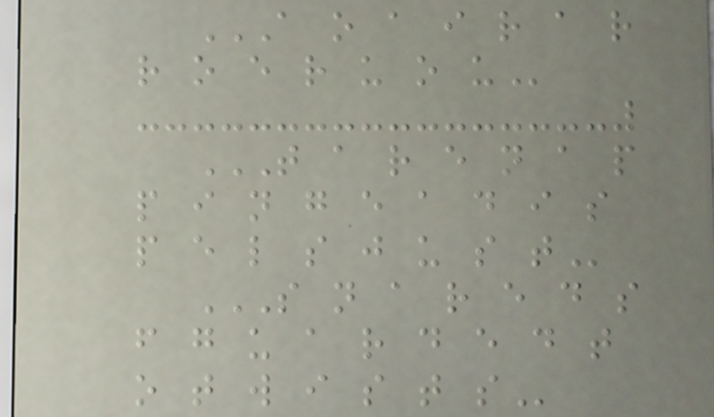A O A I R A R
R O E R U O U
T A R E N A P
P I N G E A D I S
P E L S J U S T
S N A R E D S
F G U A R D E D T
O T W I S T S
